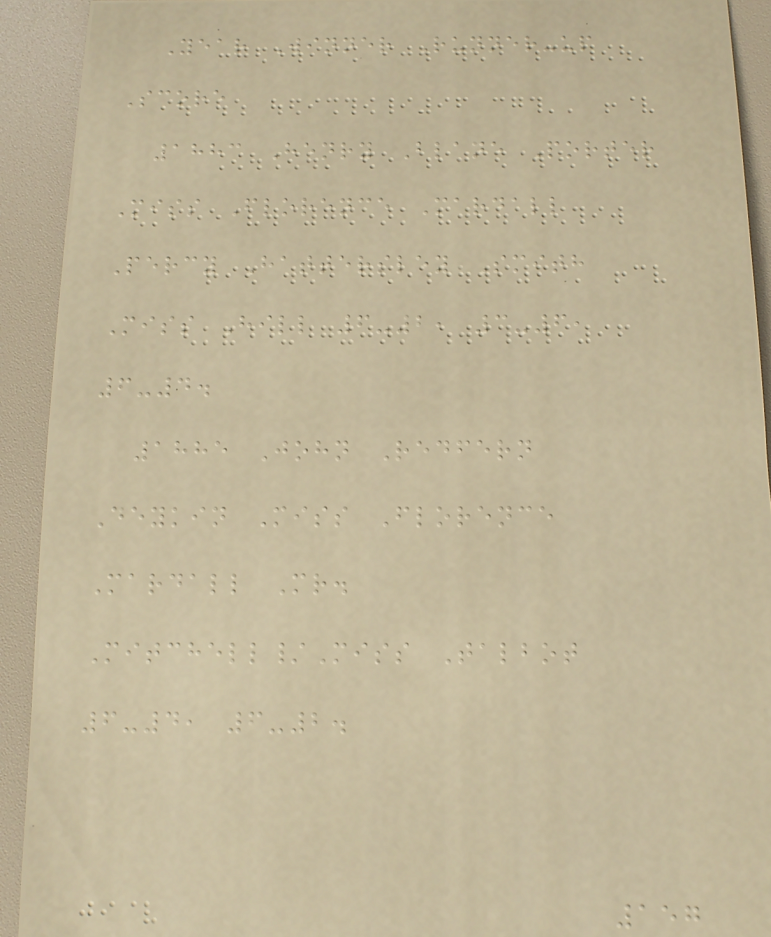Year Winner Runner-up
Score
1883 Henry Blane Porter
Miss Florence Mardall
Percy Hattersley Smith
Miss Hill 6-2, 3-6,
6-4.
1885 John Redfern
Deykin Miss Florence
Mardall Mr.
Mitchell/Miss Talbot
6-4, 6-2.
157
